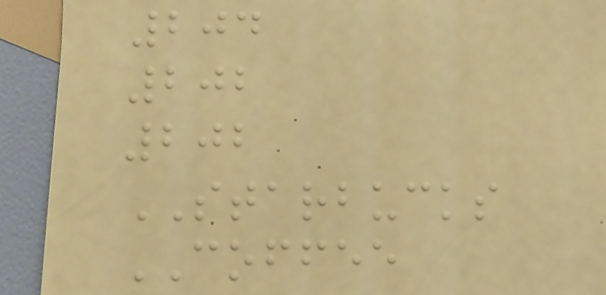204
202
202
STARBUCKS
COFFEE
